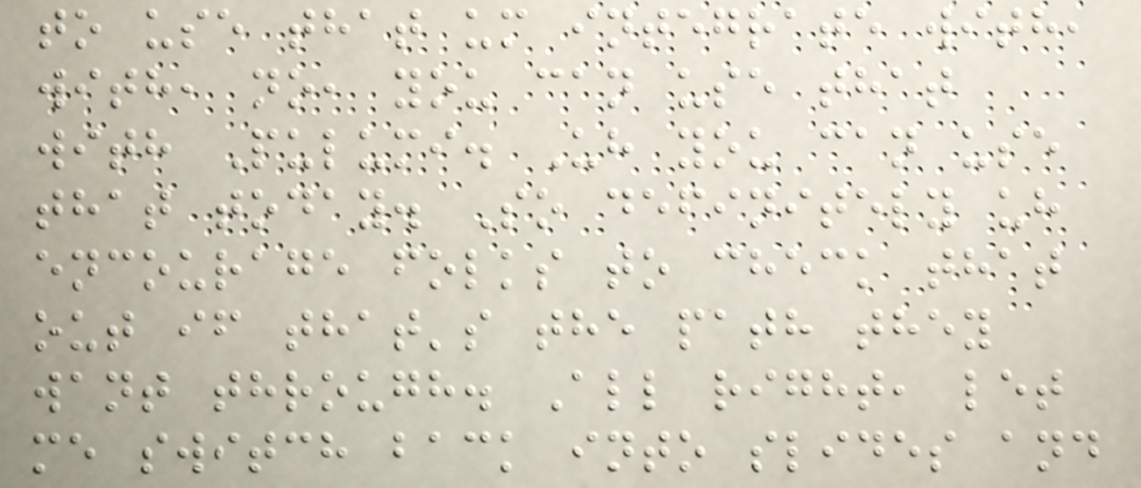to use that um integrate with,
with, no, you can use that
with Pulumi. Uh you can use
that today. So definitely uh
encourage folks to check that
out if that's the path they
want through. All right, let
me switch back into slides and
